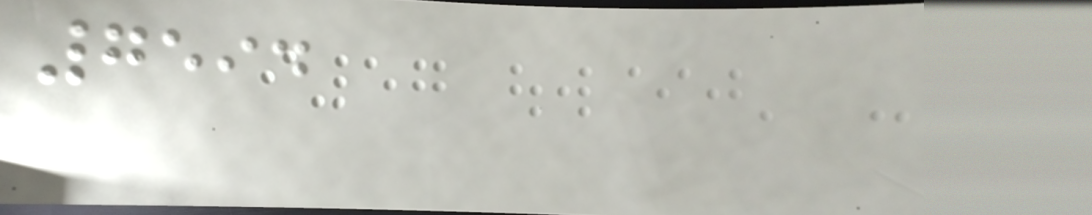7594
